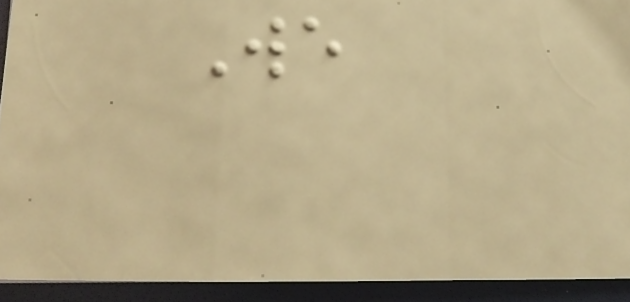We
